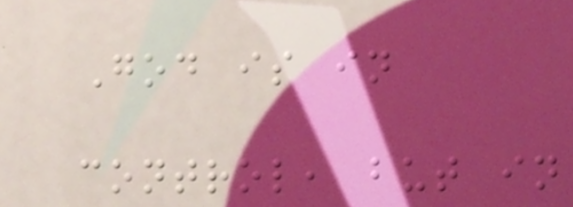God is in
control, but in
